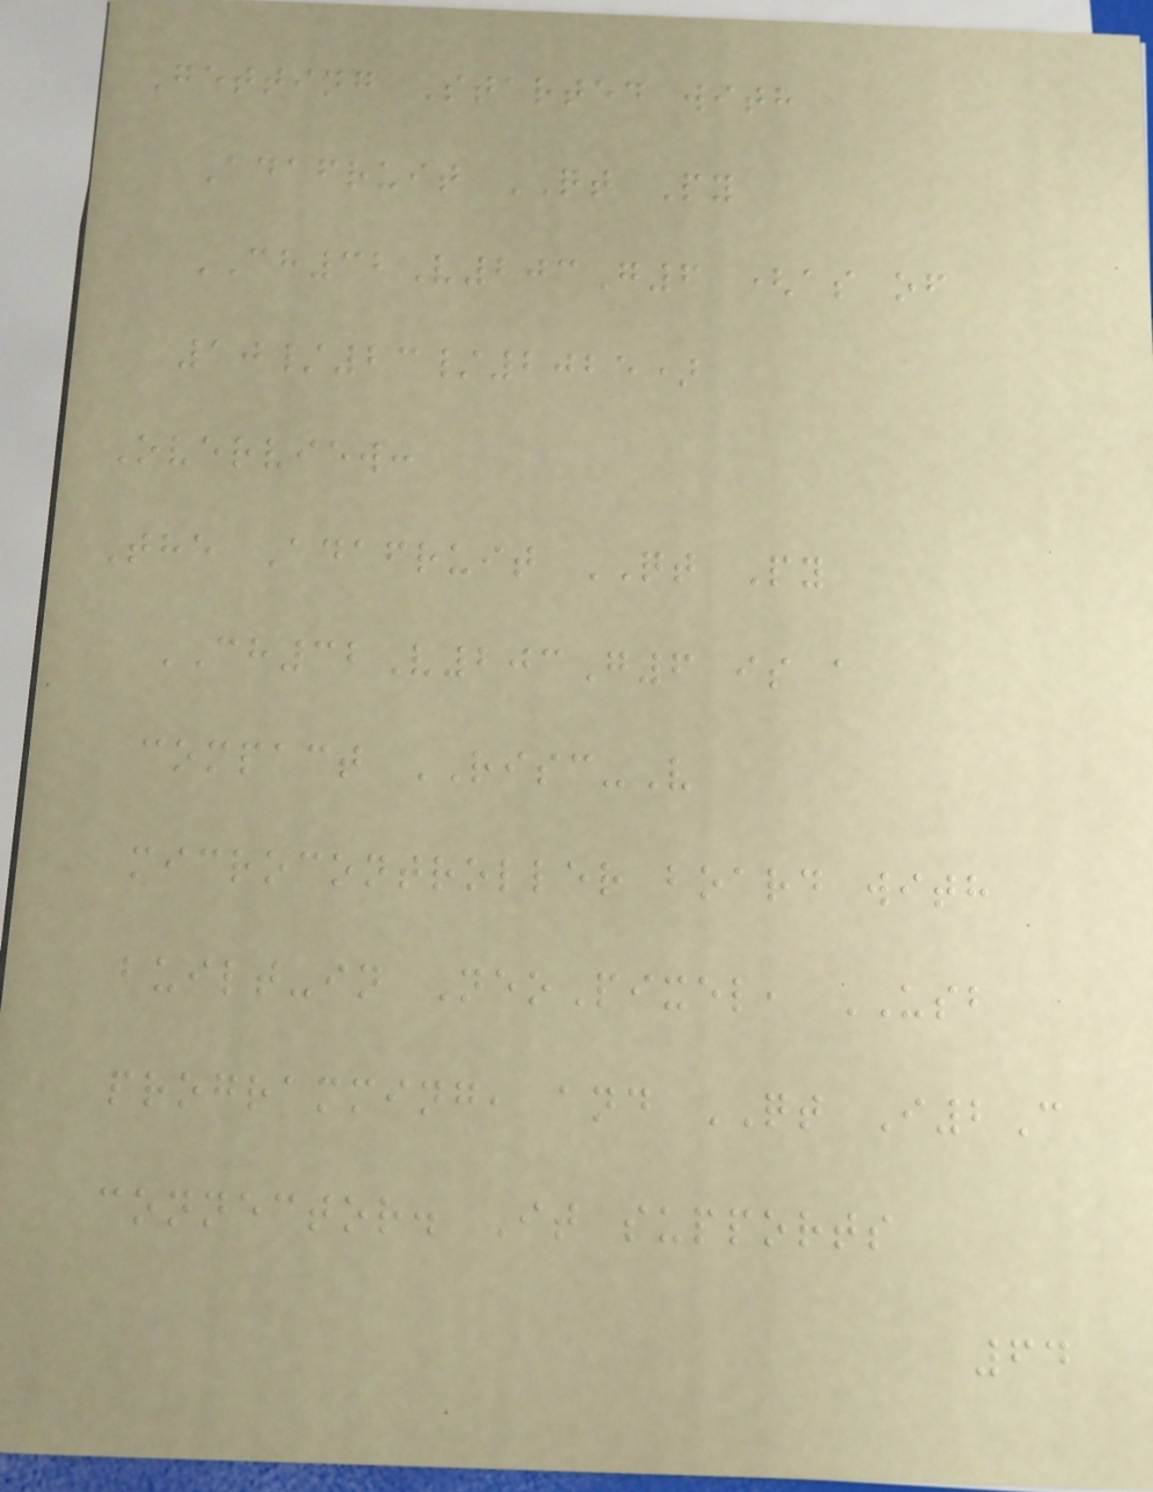Getting Started with
Adafruit QT Py
CH32V203G6 (as of
10/23/2025)
Overview:
The Adafruit QT Py
CH32V203G6 is a
compact RISC-V
microcontroller board with
built-in NeoPixel, USB
programming, and QT I2C
connector. It supports
64
